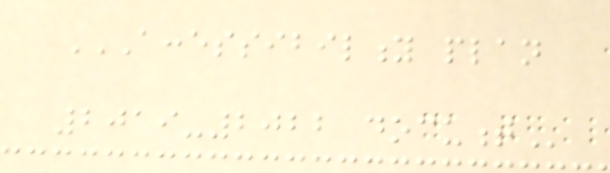ACCESSIBILITY PLAN
2019-2022 DOCUMENT
